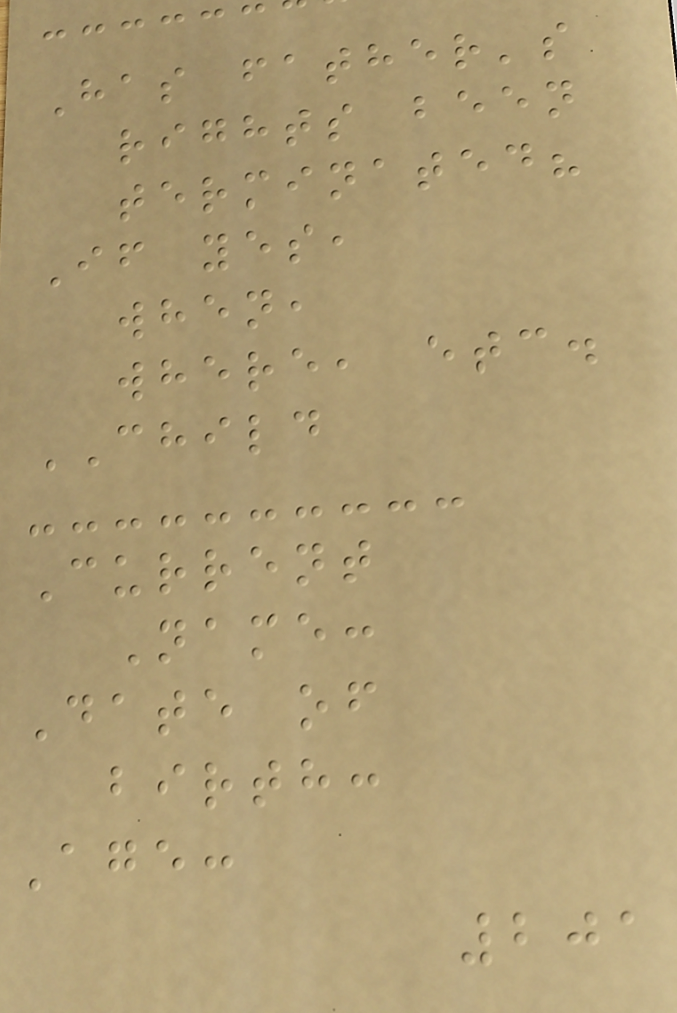Has father's
rights been
terminated?
If yes,
when,
where, etc.
CHILD
Current
Name:
Date of
birth:
Age:
201
